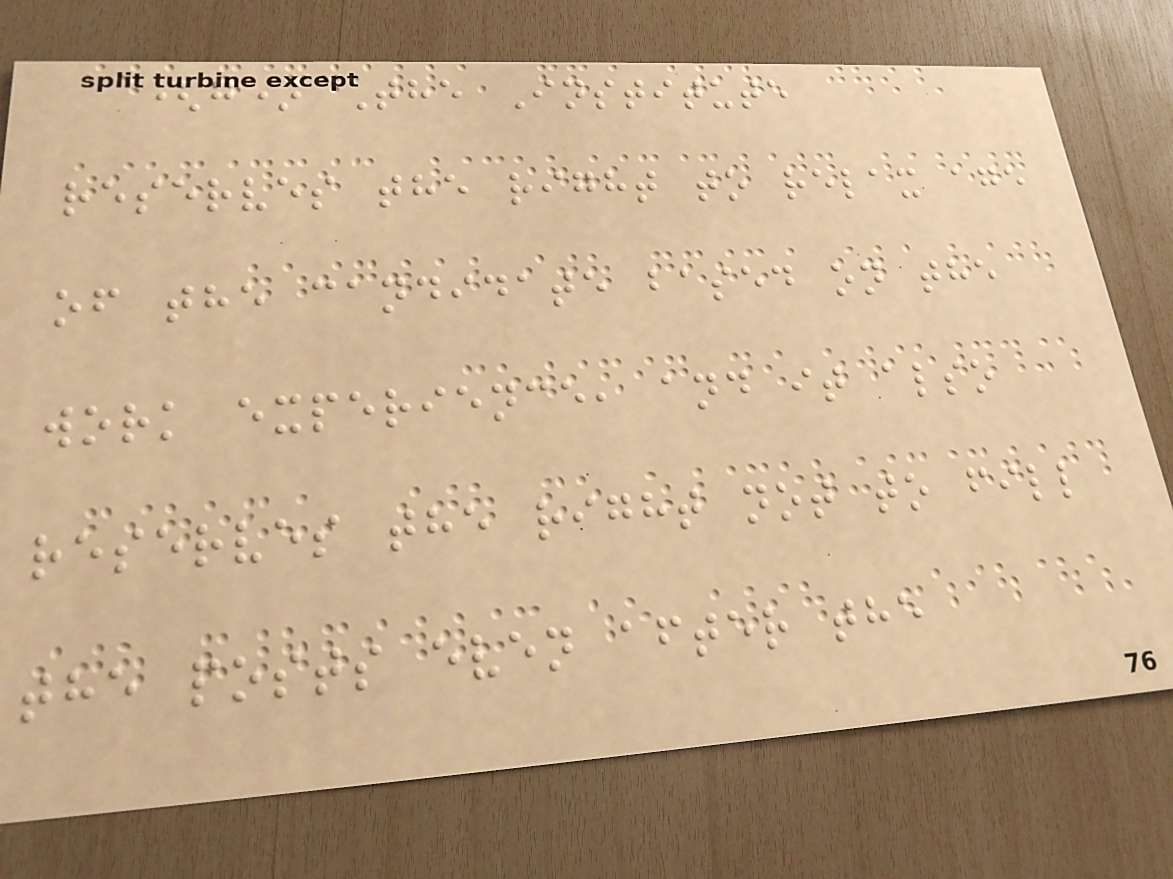(g) The Institute
reserves the right to relax age
of the candidate based on the
work experience, and it also
reserves the right not to fill
the posts even after the
